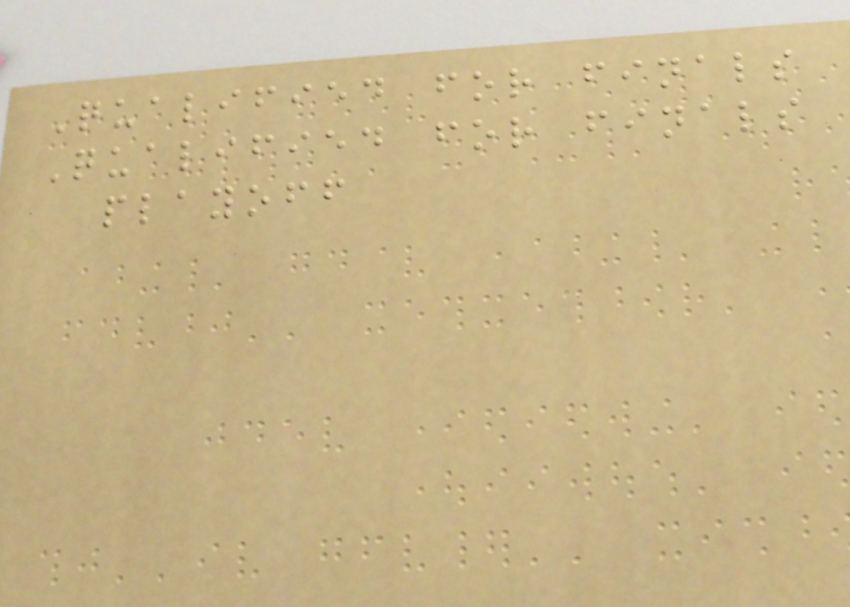Qualified for finals
Qualified for finals
playoff
